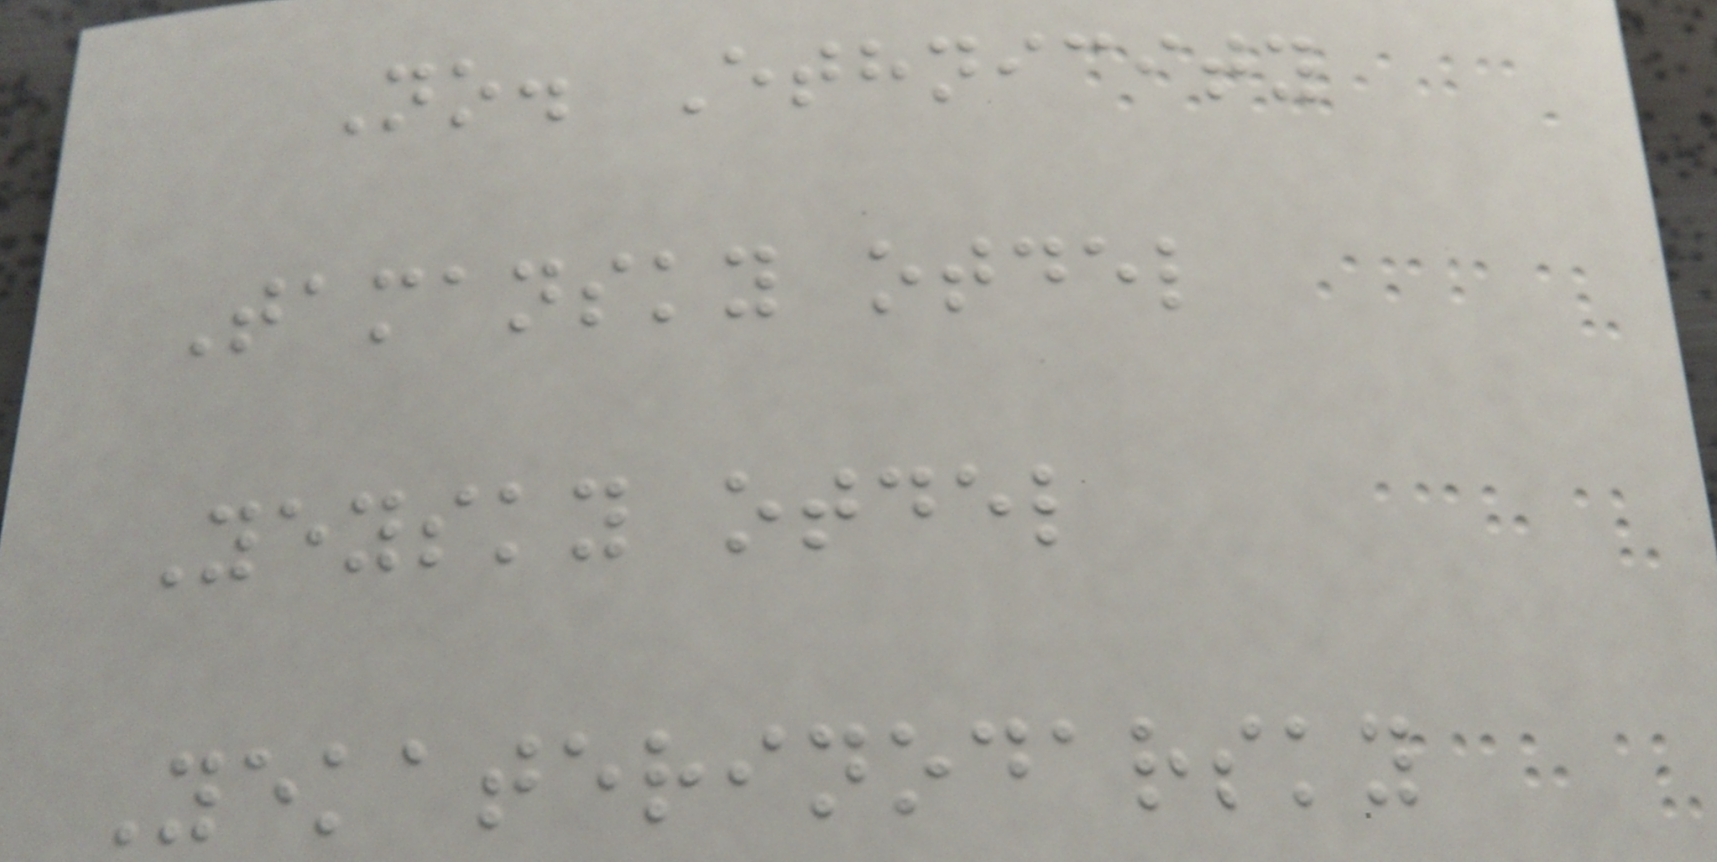No. Ethnicity
Tamansky otdel
Yeysky otdel
Yekaterinodarsky
